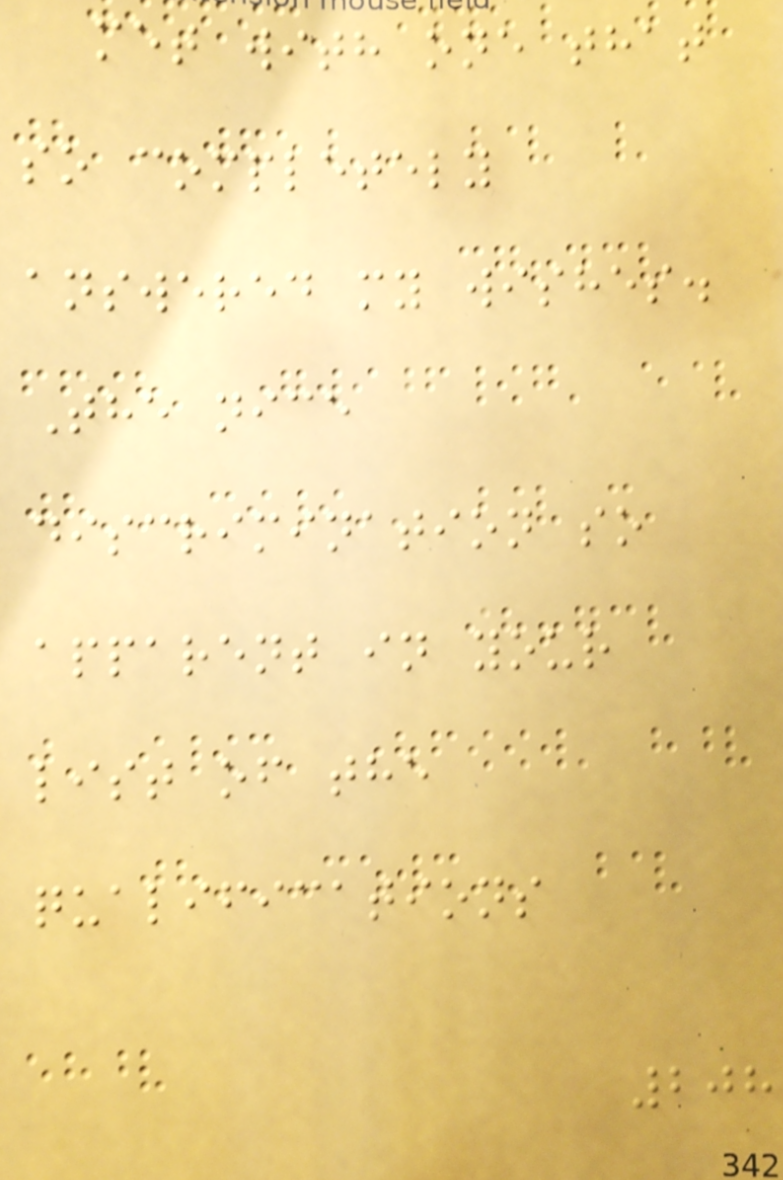met with one that
so completely
answered my wishes.
The nice
discrimination so
apparent in your
list of the
qualifications
208
